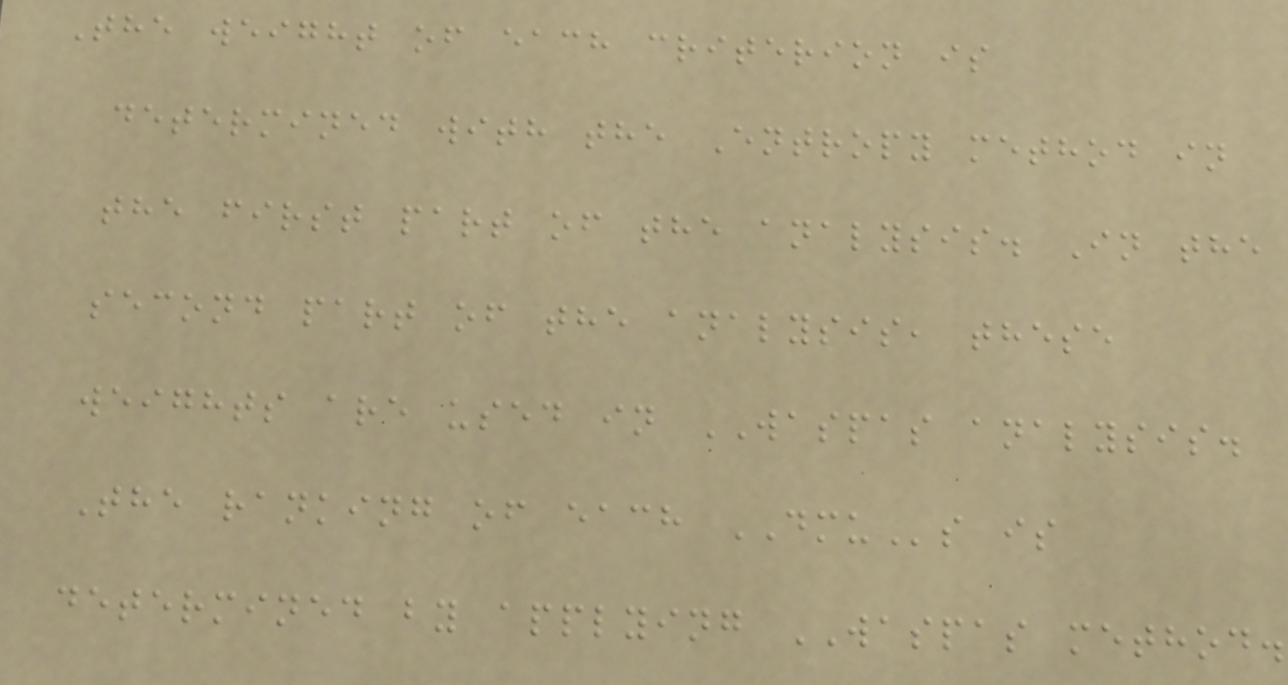The weight of each criterion is
determined with the Entropy method in
the first part of the analysis. In the
second part of the analysis, these
weights are used in WASPAS analysis.
The ranking of each DMUs is
determined by applying WASPAS method.
